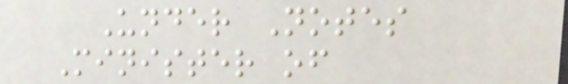Under Notes
Minister of
